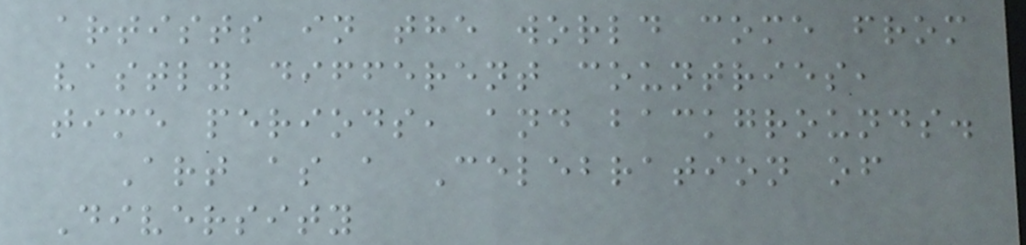artists in the world come from
vastly different countries,
time periods, and backgrounds.
Art as a Celebration of
Diversity
